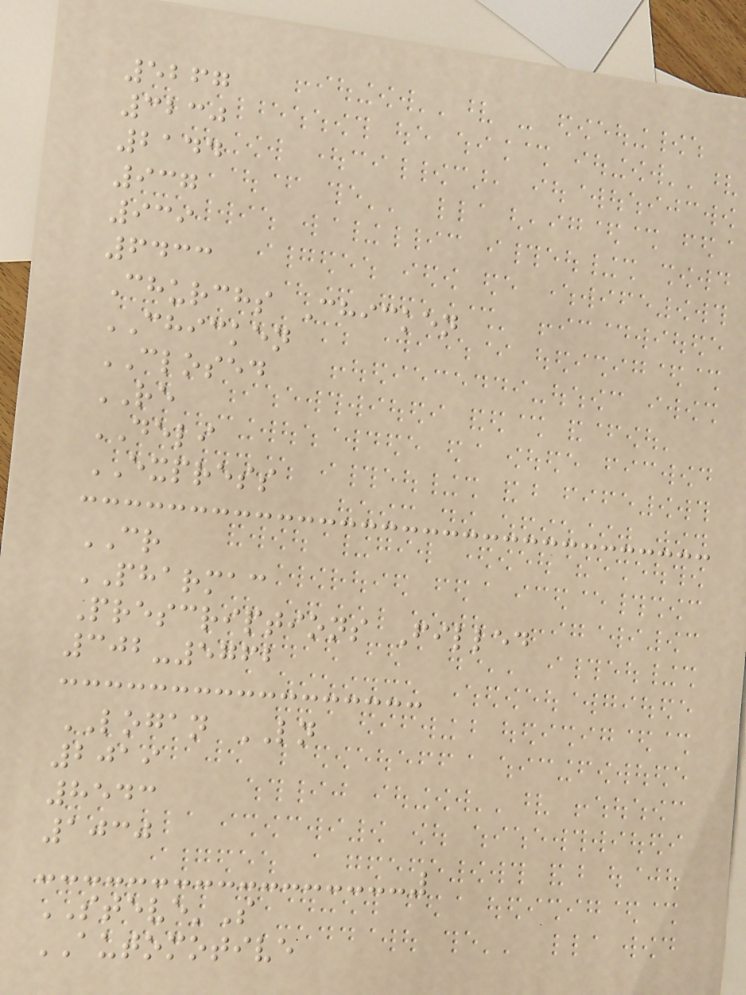5267
3230
2144
937
939
6433
Churchs Chicken
CHICKEN
CLOSED
RE
DELI
EXPRESS
CR
PHARMAC
Prescriptions Filled
302-5762
LOGAN LN
2019
8543
1030
STEVE'S
AUTOMOTIVE
